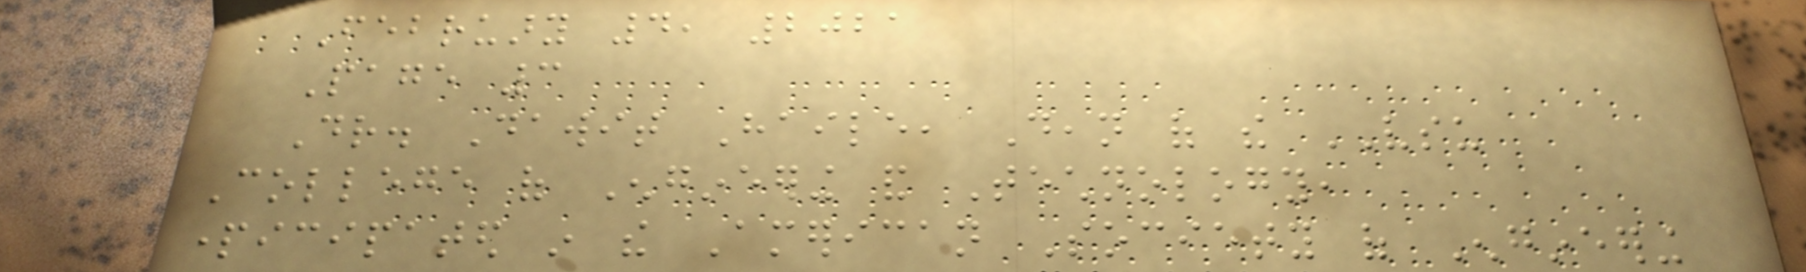February 4, 2021
Page 3
Dr. Dawit Haile, Dean of the VSU
College of Engineering and Technology,
participated in the American Society of Engineering
